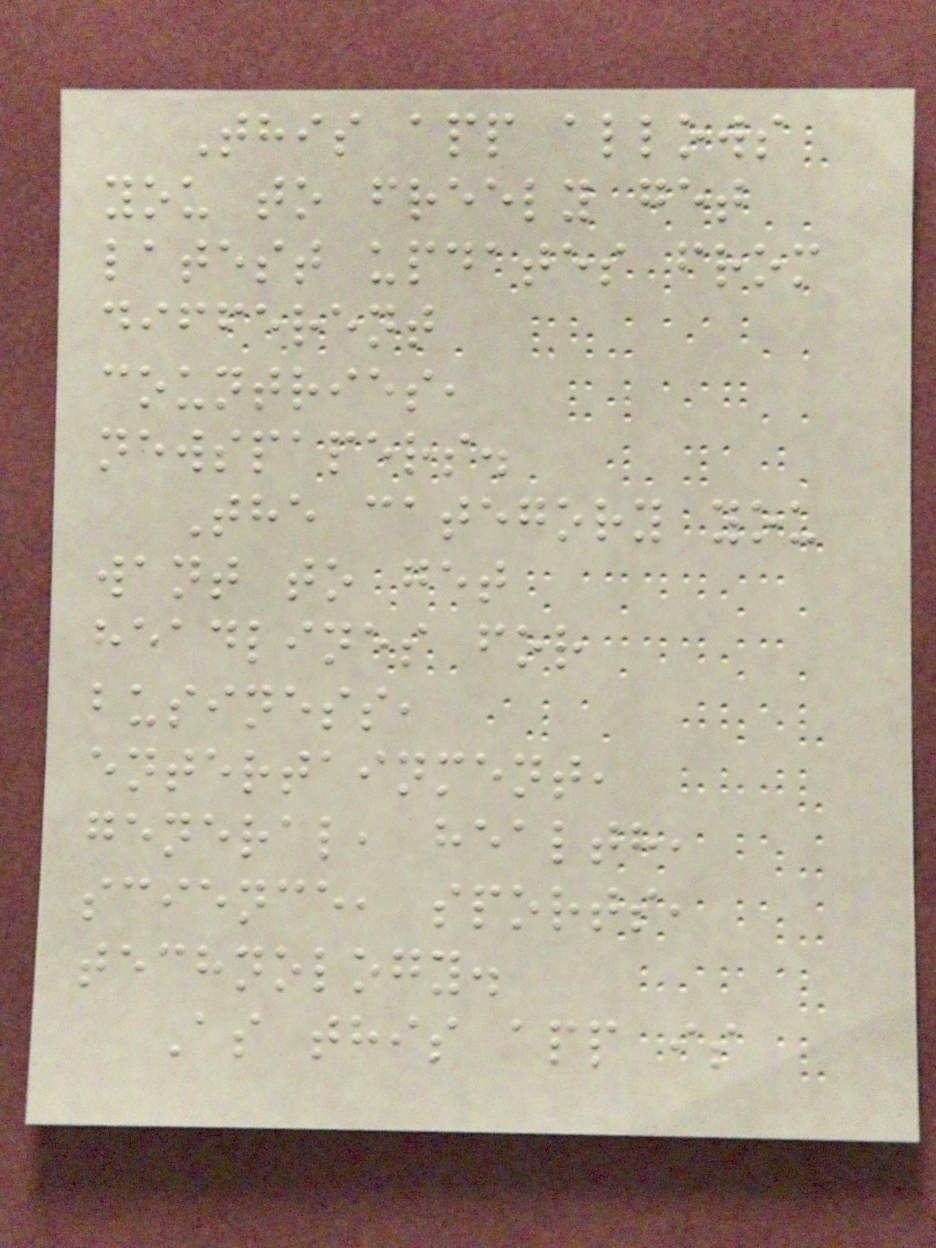This app allows
you to freely get
latest updates from
different
countries,
newspapers.
The category you
want to get
headlines for
business,
entertainment,
general, health,
science, sports,
technology.
As this app is
